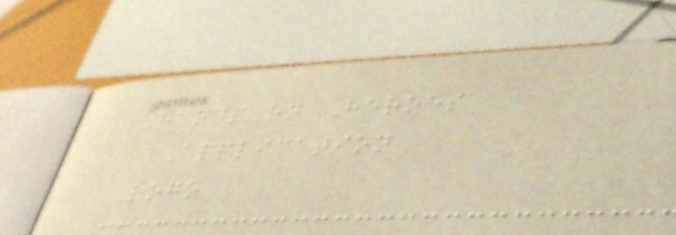HandsOn Heroes
Application
Logo
